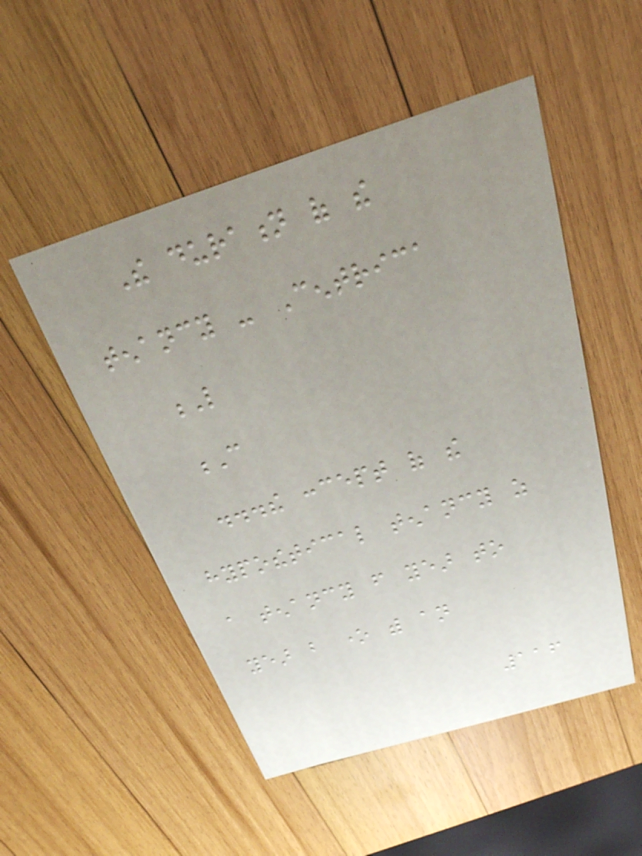The duration of the
tenancy - Centrica
L
C
...the concept of the
hypothetical tenancy as
a tenancy from year to
year but one with an
116
